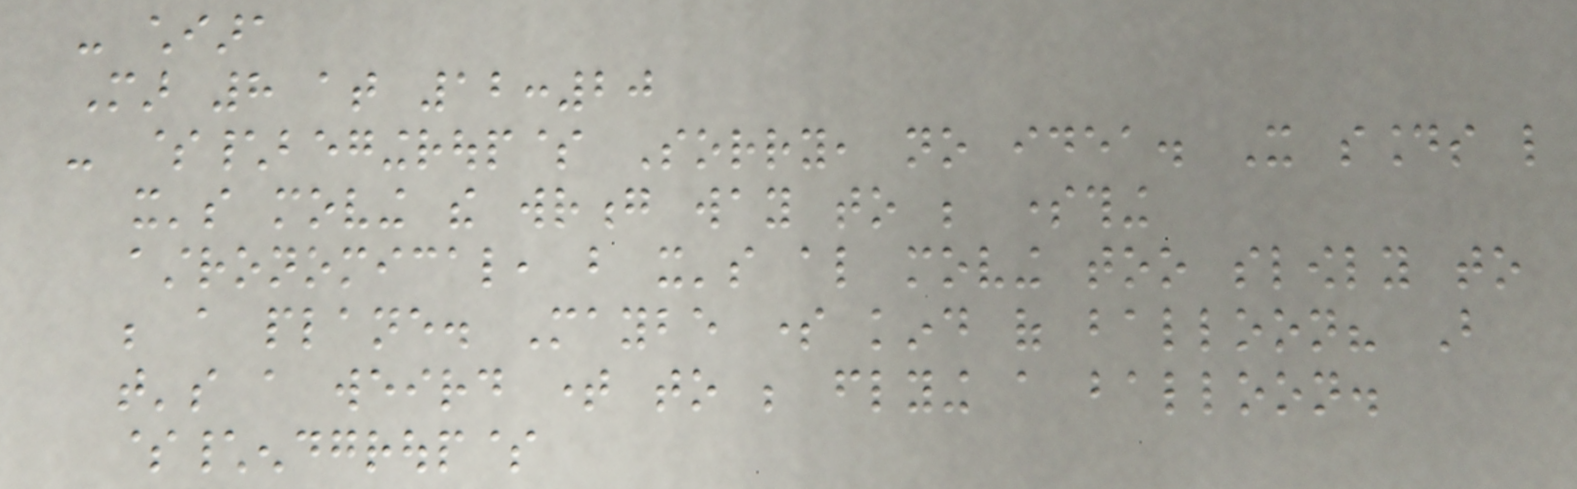- chiara
Mar 8 at 12:20
- $\begingroup$ Sorry, no idea. It sounds like
it's moving the wrong way to be something
astronomical, but it's also moving too slowly to
be a plane. Maybe some kind of balloon? But
that's a weird time to be flying a balloon.
$\endgroup$
